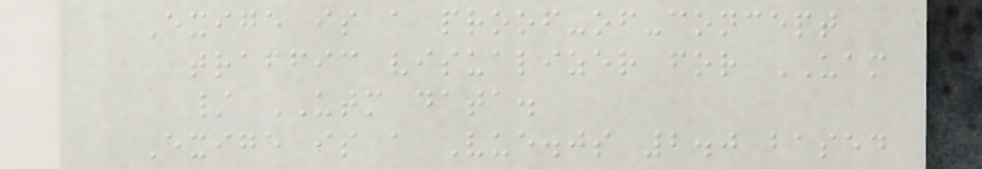Exige is a proof-of-concept
traffic visualizer for UAM
/ UTM data.
Exige is a Vue.js 2.0 based
